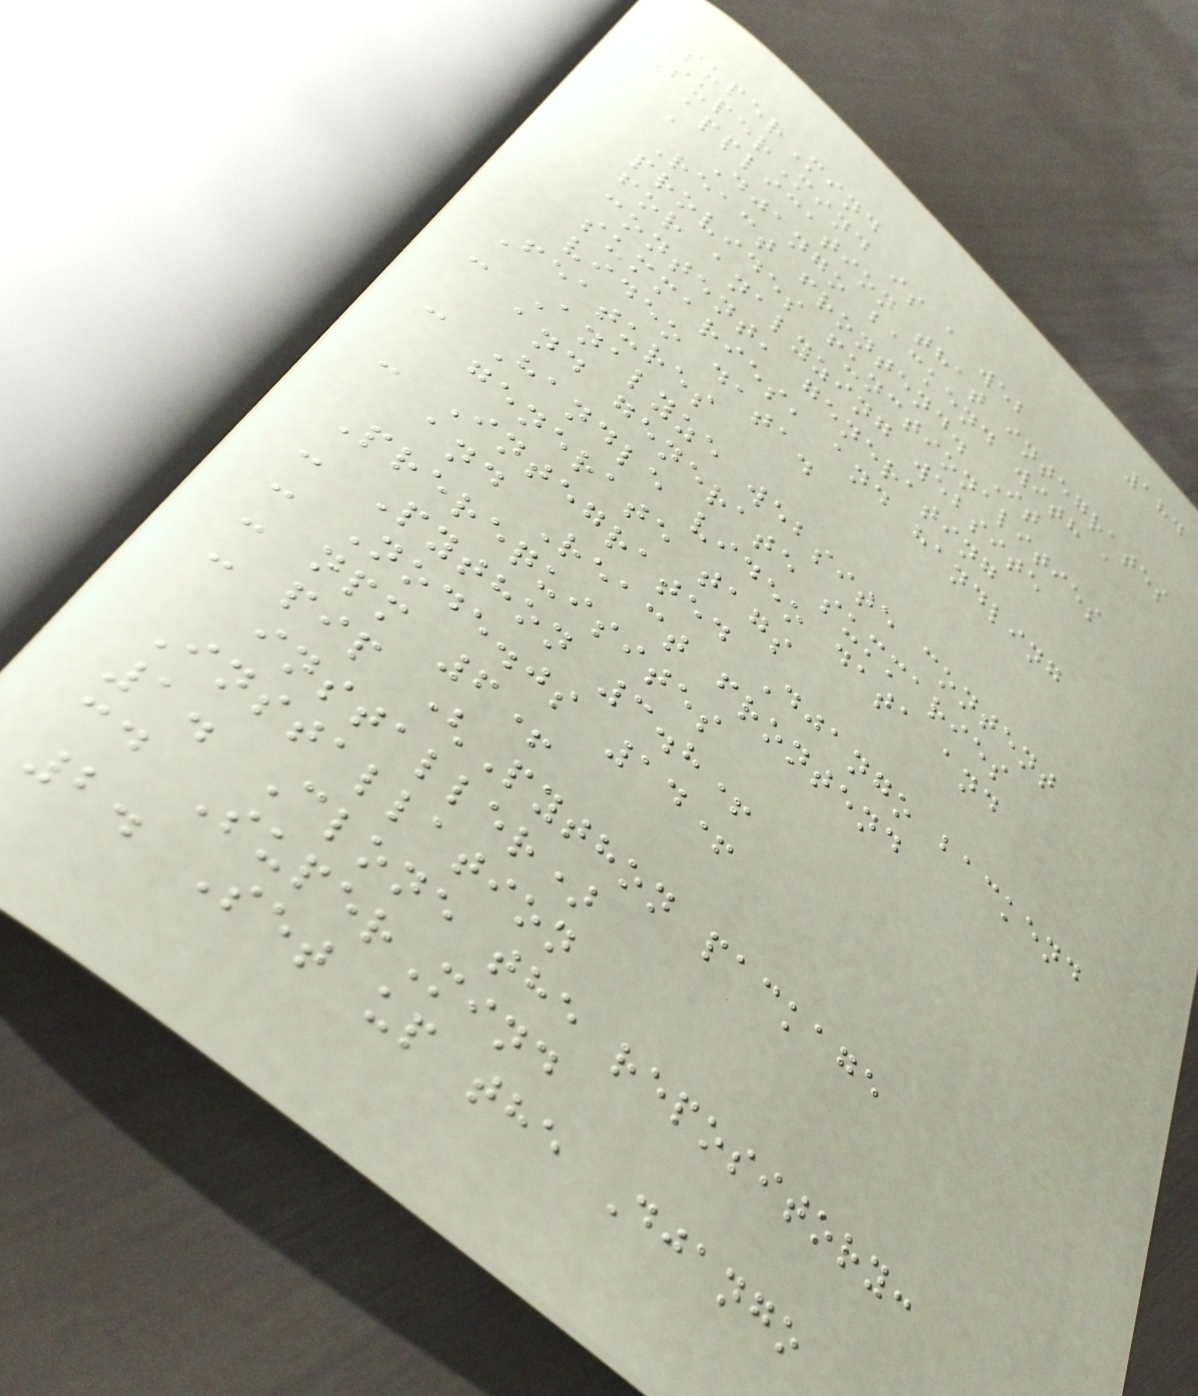184
SuperMind
SuperMind is a web
application that integrates
a Django backend with a
React frontend. It
provides functionalities
for analyzing website
content, generating
summaries, and handling
video data.
Features
- Analyze website content
and generate summaries
- Handle video data and
generate tags
- Integrated Django backend
and React frontend
Prerequisites
- Python 3.8+
- Node.js 14+
- npm 6+
- pip (Python package
installer)
Installation
1. Clone the repository:
cd SuperMind
2. Set up the Django
